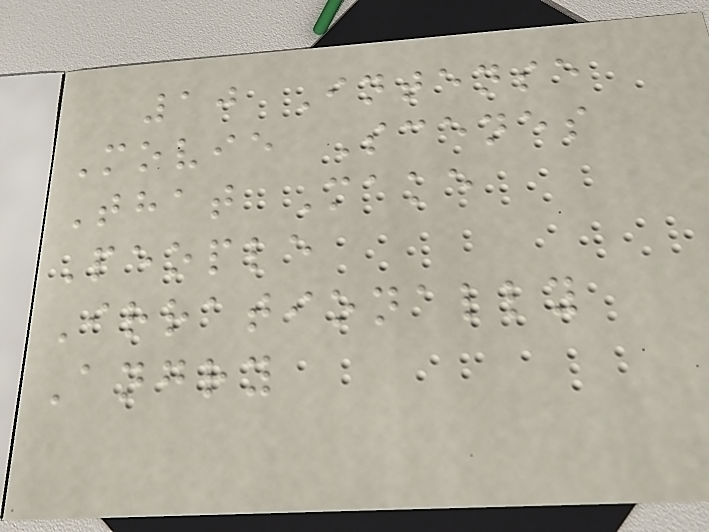10 Intense
Movie Scenes
That Make
People
Irrationally
Angry
